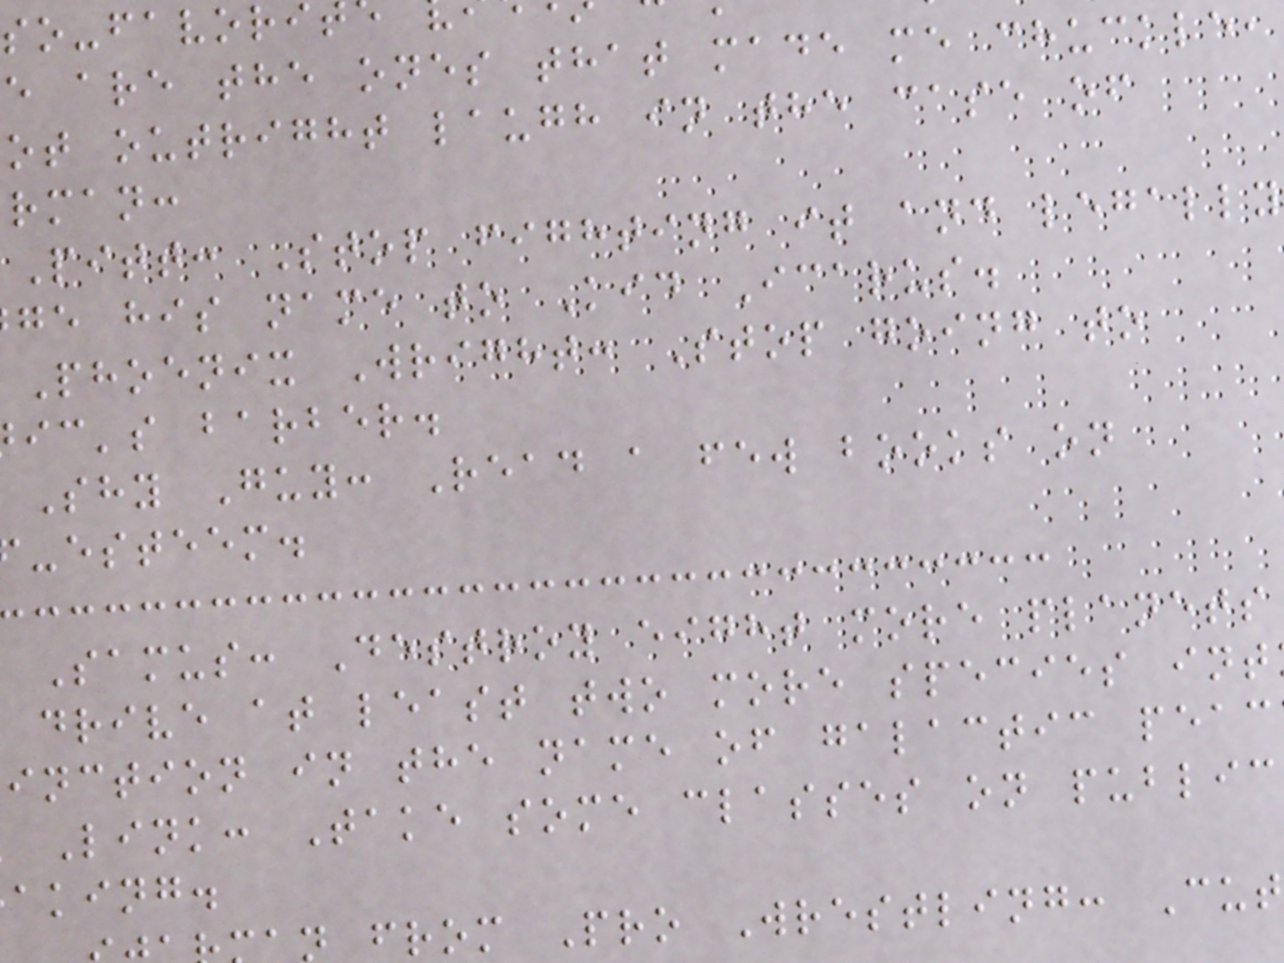e are the ones that made me chuckle,
ot outright laugh in the case of
rman:
Pitt: Stop fighting it and legally
ge his name to Kid Icarus.
Phoenix Wright: Stop going to
ic's barber.
Shy Guy: Read a few books on
-esteem.
Samus: Destroy eight more planets
drive at least two more species int
inction in the name of galactic peac
Link: Take some classes on public
aking.
from Pro Wrestling: Cut
